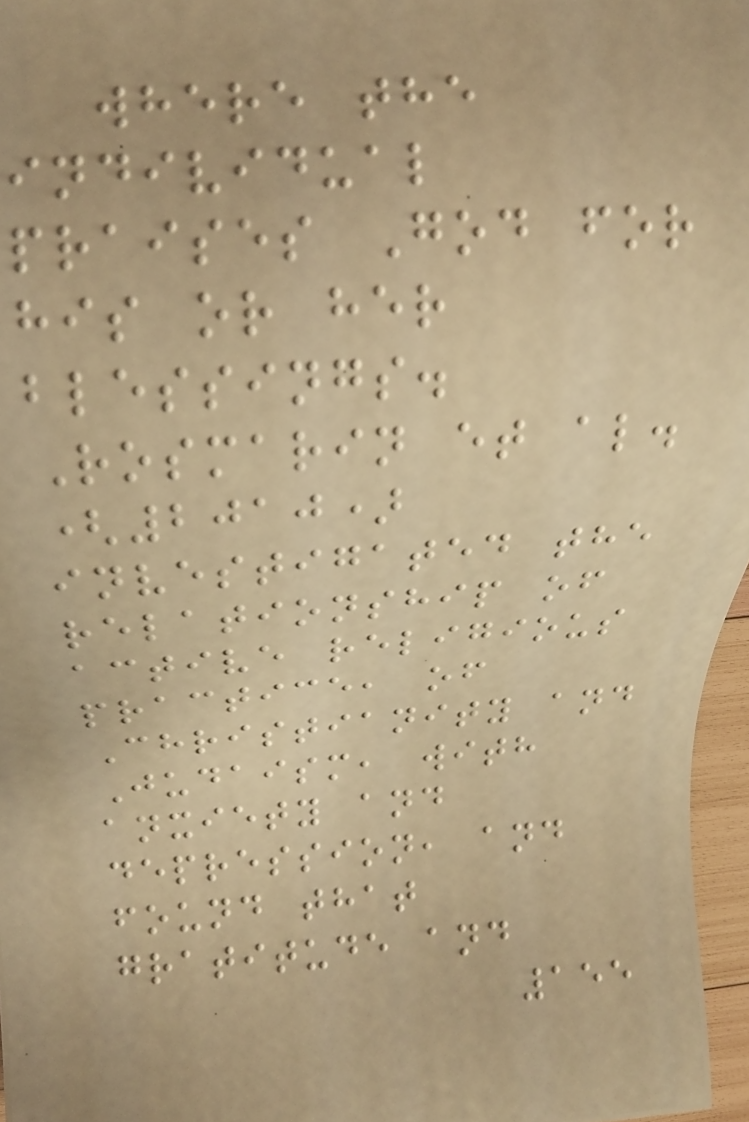where the
individual
praises God for
his or her
blessings.
Rosmarin et al.
(2010)
investigated the
relationship of
active religious
practice, of
Christianity and
Judaism, with
anxiety and
depression, and
found that
gratitude and
155
